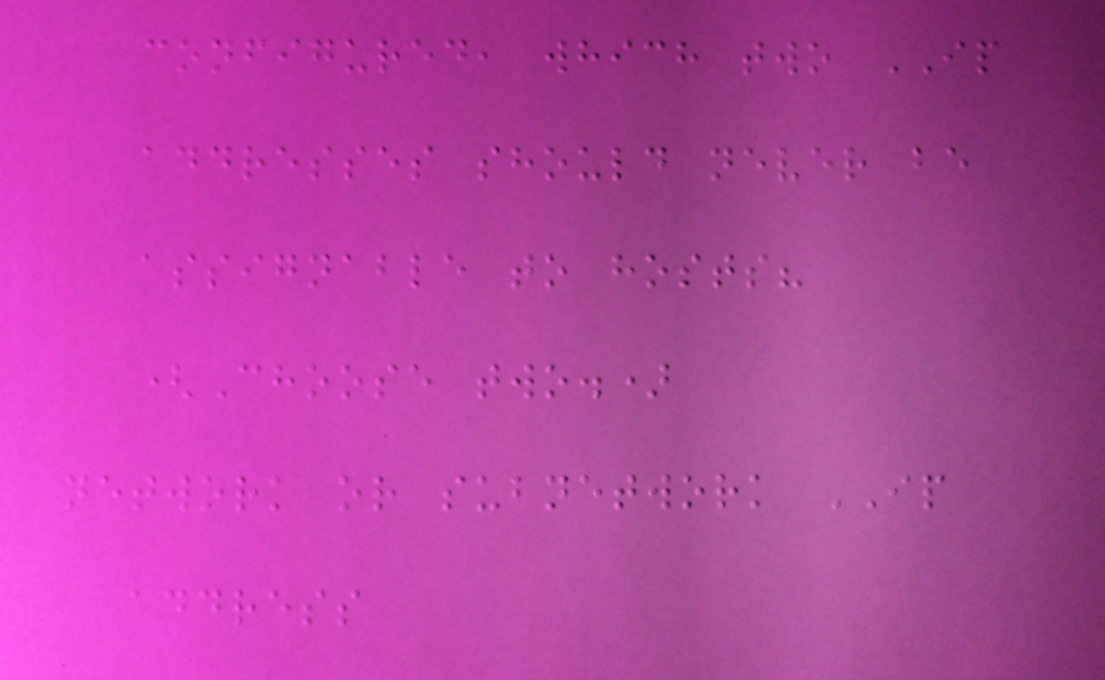configured, which two IP
addresses should never be
assignable to hosts?
(Choose two.)
network or subnetwork IP
address
